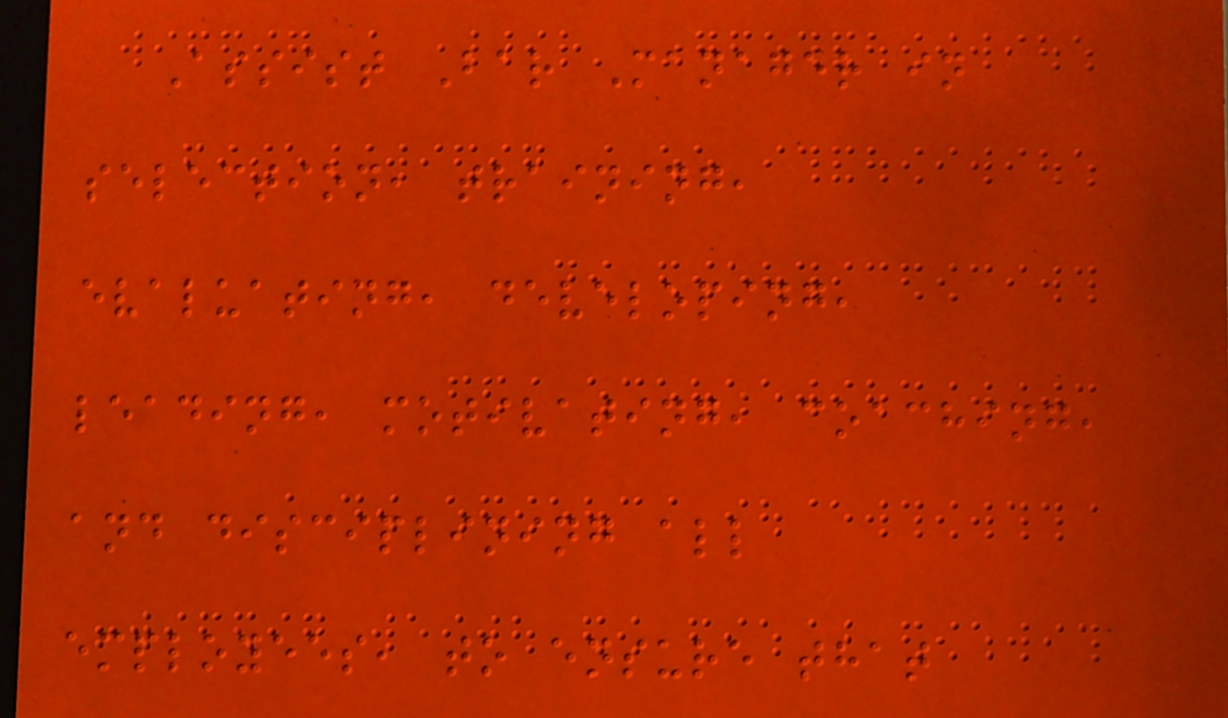Assist Bar Manager in
selection, training,
evaluating, developing,
leading, motivating, coaching,
and disciplining all
employees, to ensure that
